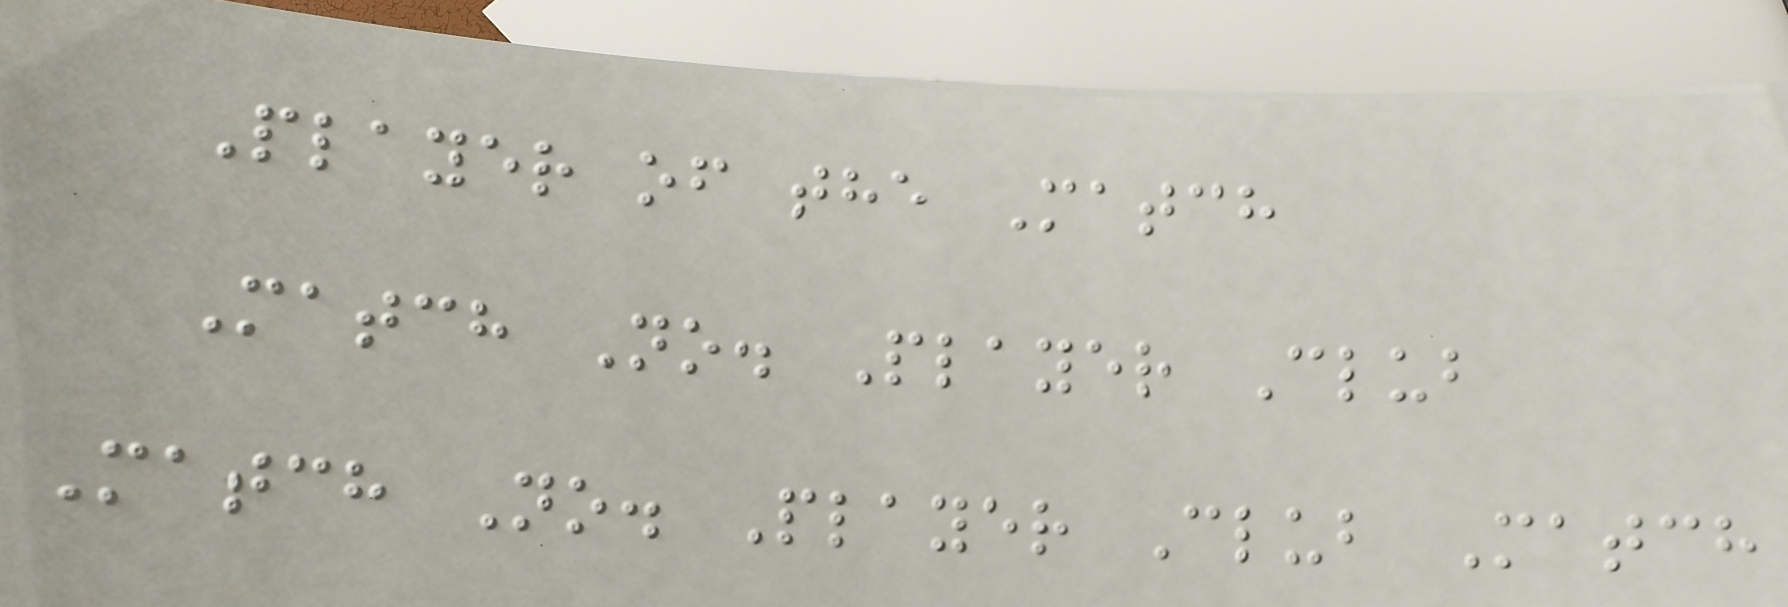Player of the Match
Match No. Player Club
Match No. Player Club Match
